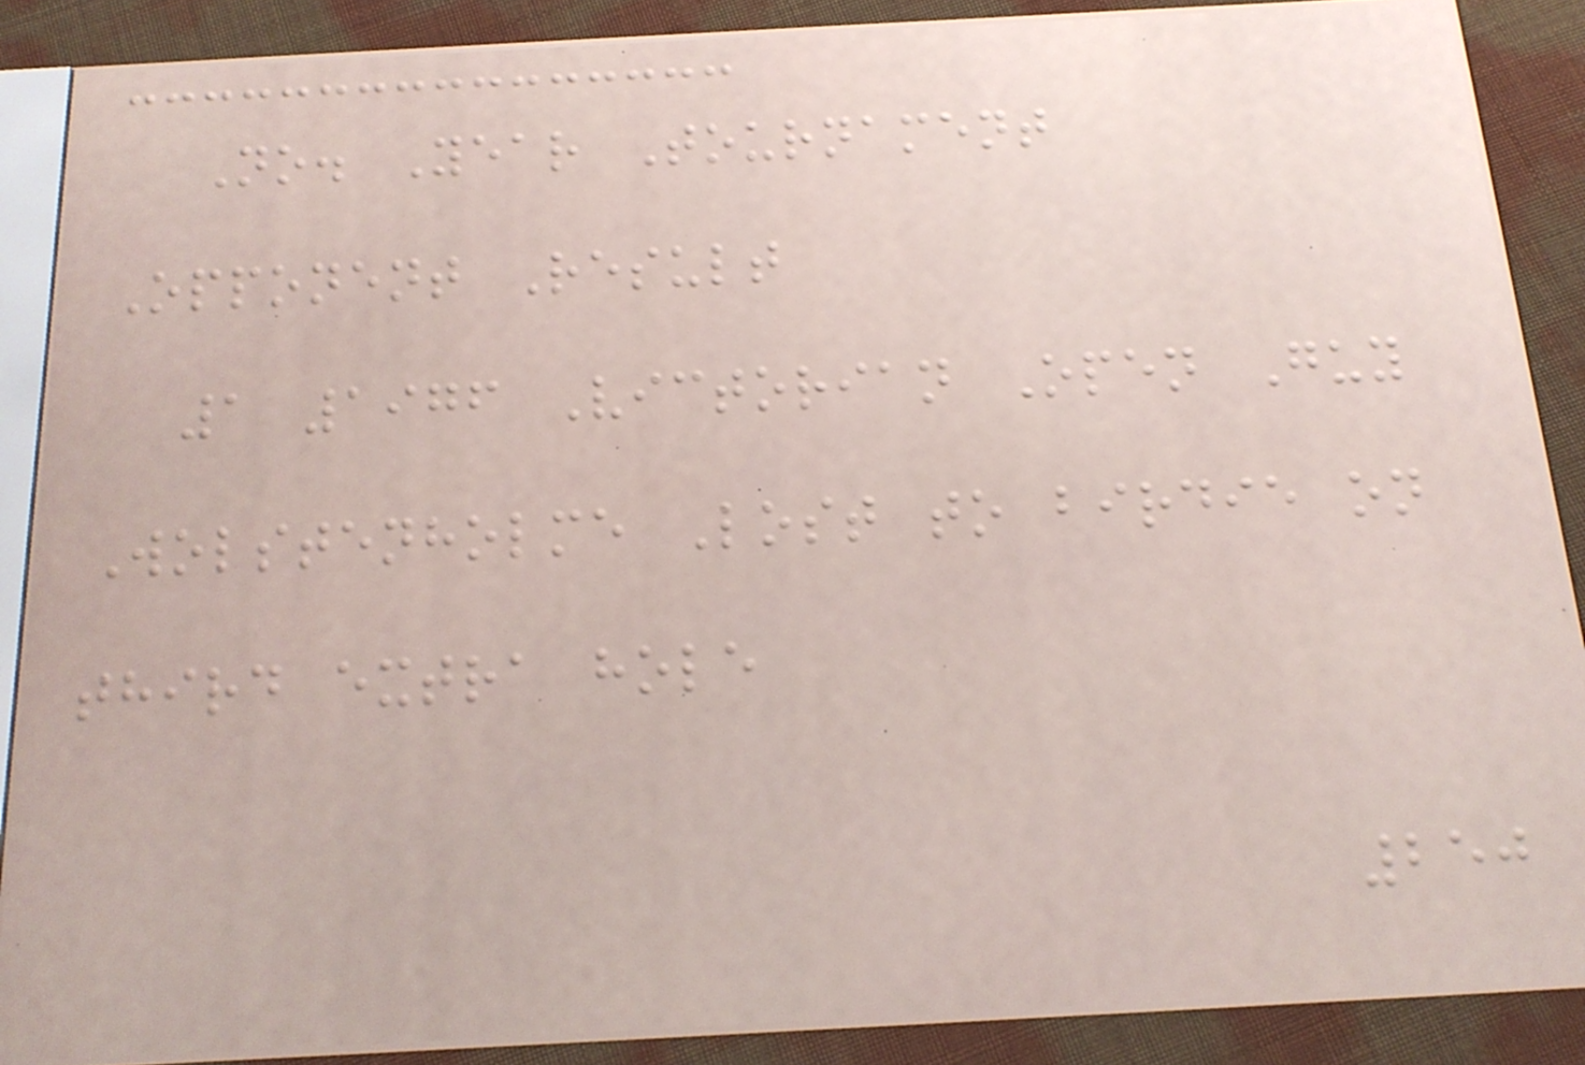No. Year Tournament
Opponent Result
1 1976 Victorian Open Guy
Wolstenholme Lost to birdie on
third extra hole
250
